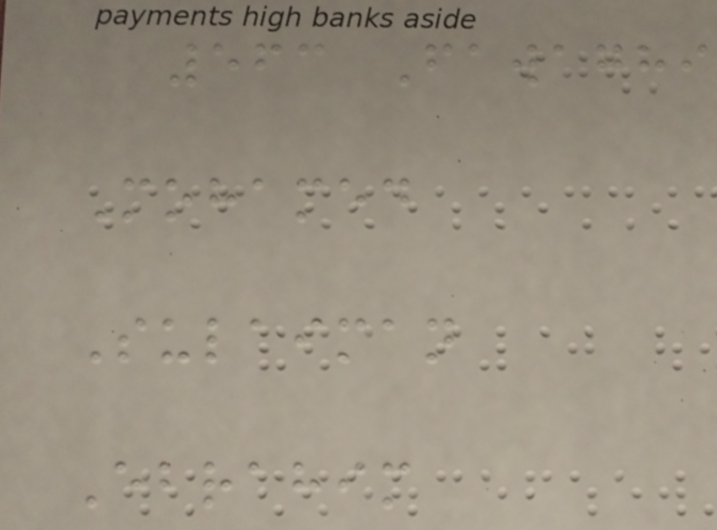563 Fawaghi
Mohamed
Sulaiman
Ebrahim
